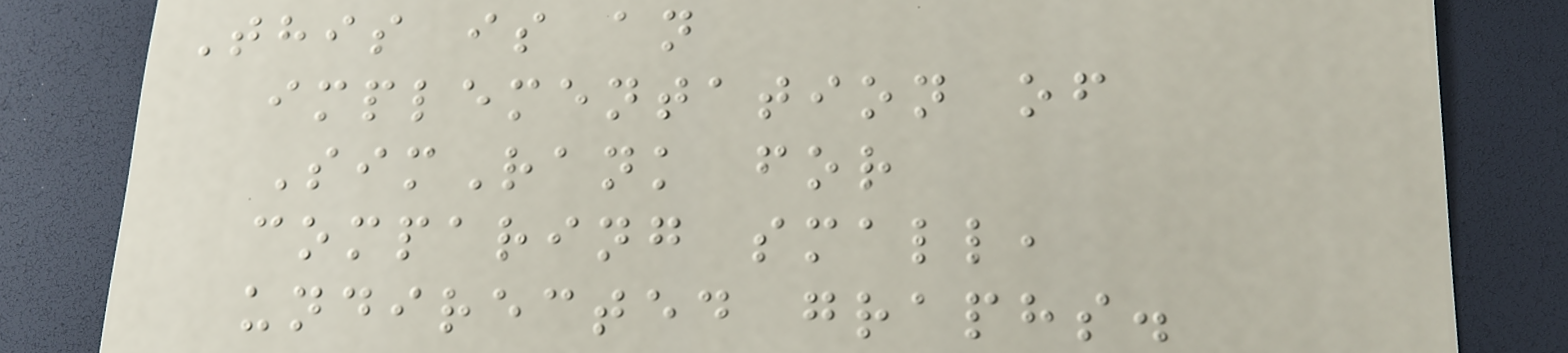This is an
implementation of
SimRank for
comparing small,
undirected graphs.
